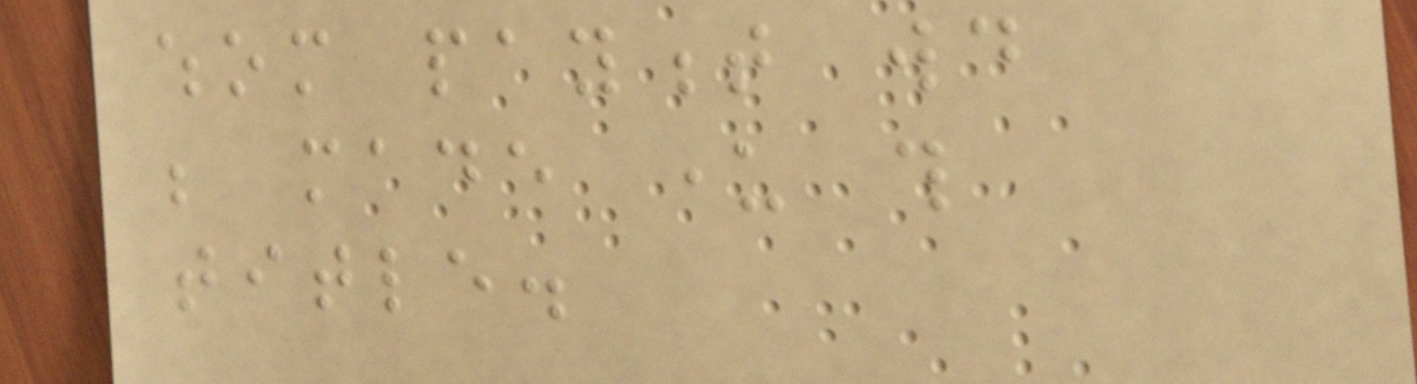whom payment would
be made under this
title.
